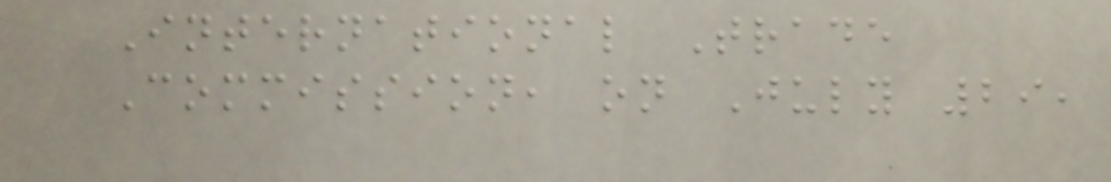International Trade
Commission, on July 29,
